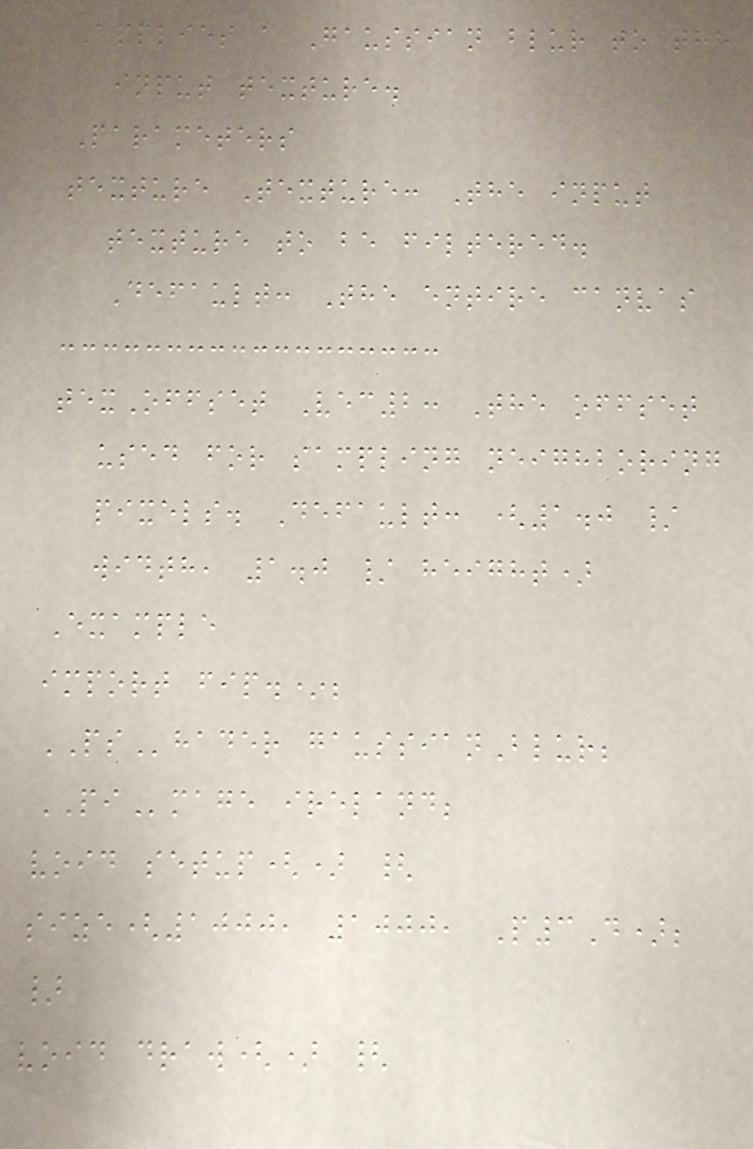Applies a Gaussian blur to the
input texture.
Parameters
texture Texture: The input
texture to be filtered.
Default: The entire canvas
texOffset Vec2: The offset
used for sampling neighboring
pixels. Default: (1.0 /
width, 1.0 / height)
Example
import fip.*;
PShader gaussianBlur;
PImage ireland;
void setup() {
size(1000, 1000, P3D);
}
void draw() {
